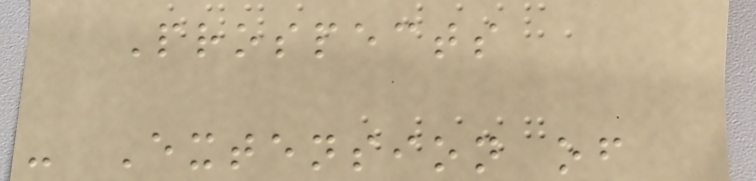Prospects
- Extension of
